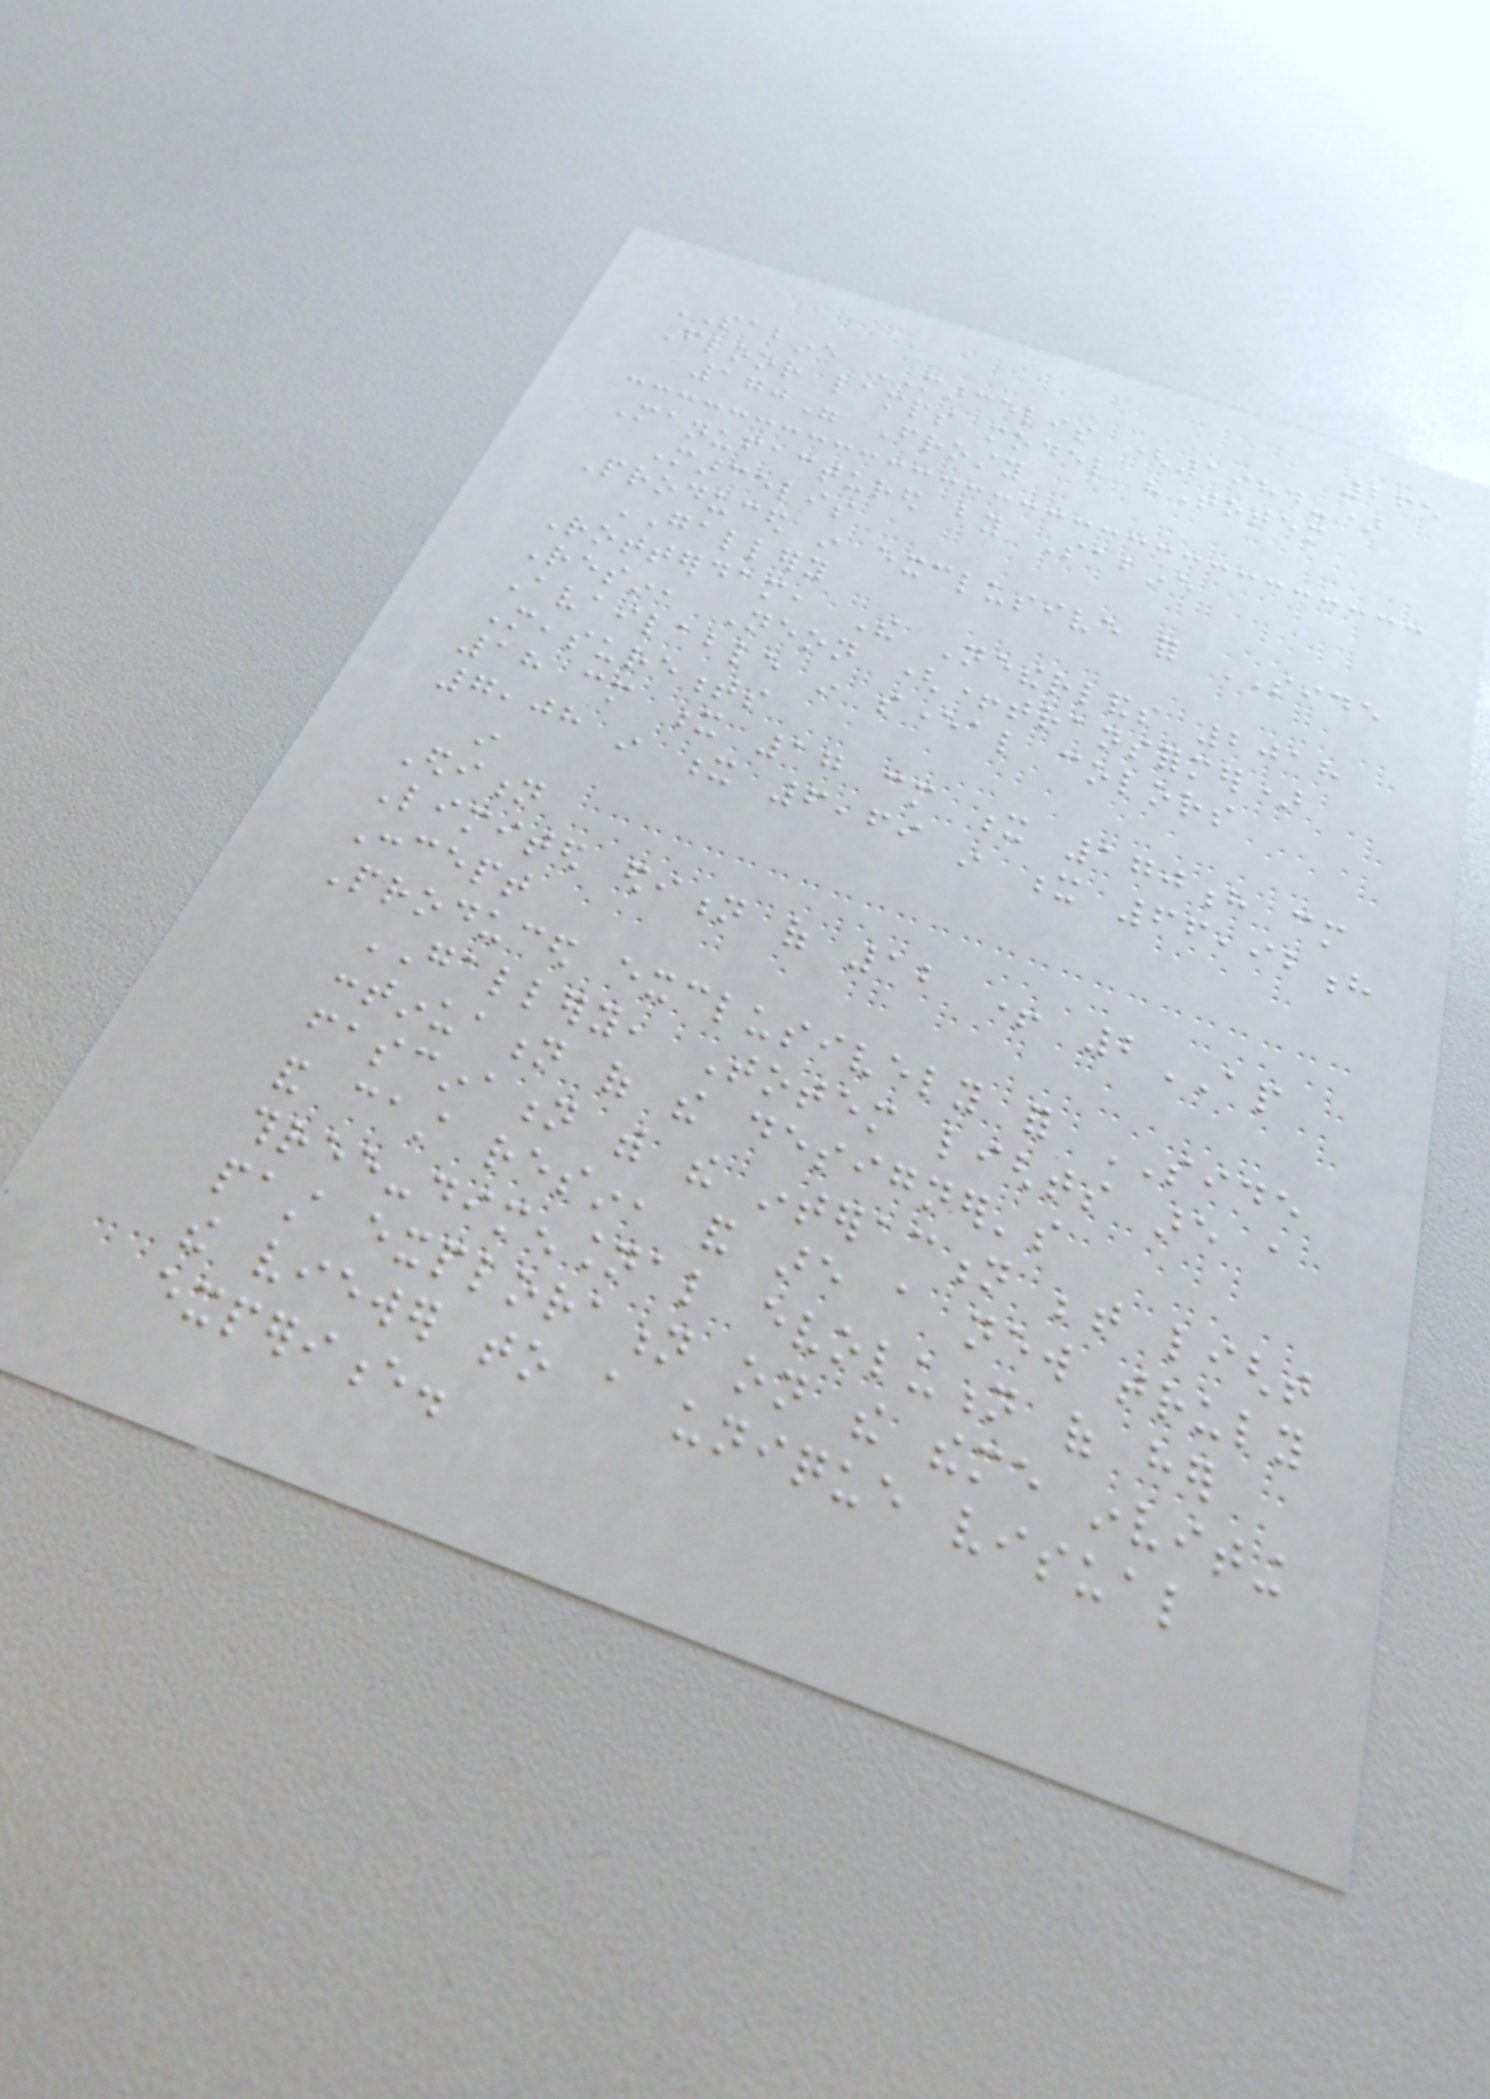265
SABINE MARCELIS (1984-)
Floor lamps model "Totem
170" Frosty
Manufactured by Sabine
Marcelis
Produced in exclusive for SIDE
GALLERY
Rotterdam, The Netherlands 2018
Resin, Neon (+transformer)
Available in several colors
Measurements
18 cm x 17 cm x 170h cm
7,08 in x 6,69 in x 66,92h
in
Edition
Limited edition of 12 + 2AP
Concept
Produced exclusively for SIDE
GALLERY, Totem lights are a
continuation of the designer's
fascination with the interaction between light
and cast resin, and are a new truly
three-dimensional evolution of her
past exploration on the theme inviting
the viewer to a unique visual
experience.
